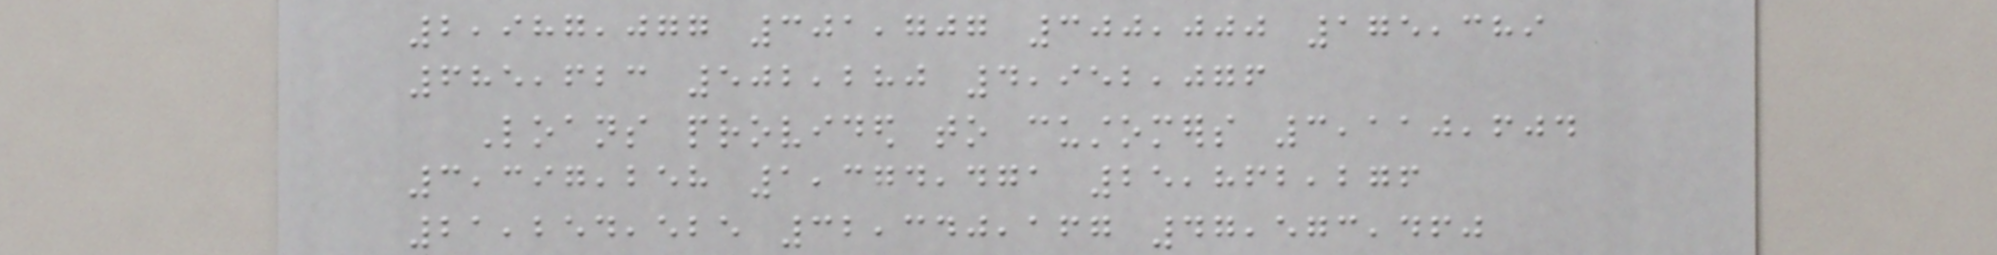2,987,077 301,707 300,000 175,389
685,623 502,280 4,952,076
Loans provided to customers 3,110,604
3,397,258 1,374,471 25,862,276
21,254,525 32,340,167 47,573,460
